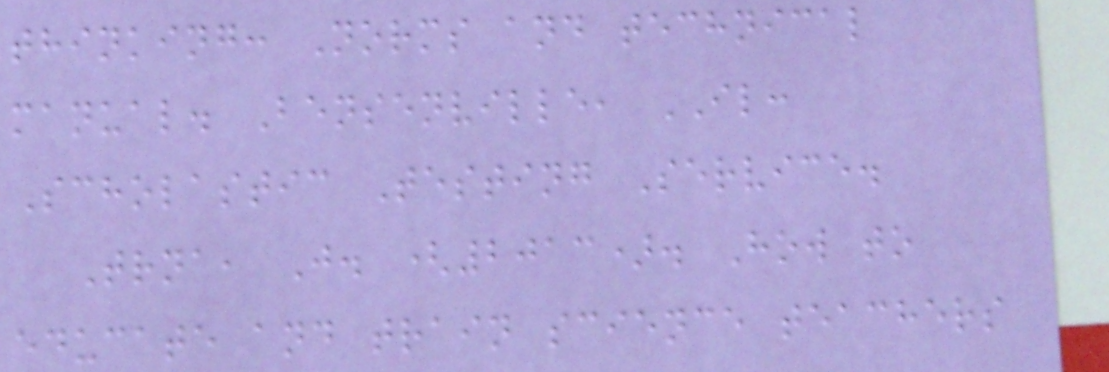thinking: Norms and technical
manual. Bensenville, IL:
Scholastic Testing Service.
Trna, J. (2013). How to
educate and train science teachers
